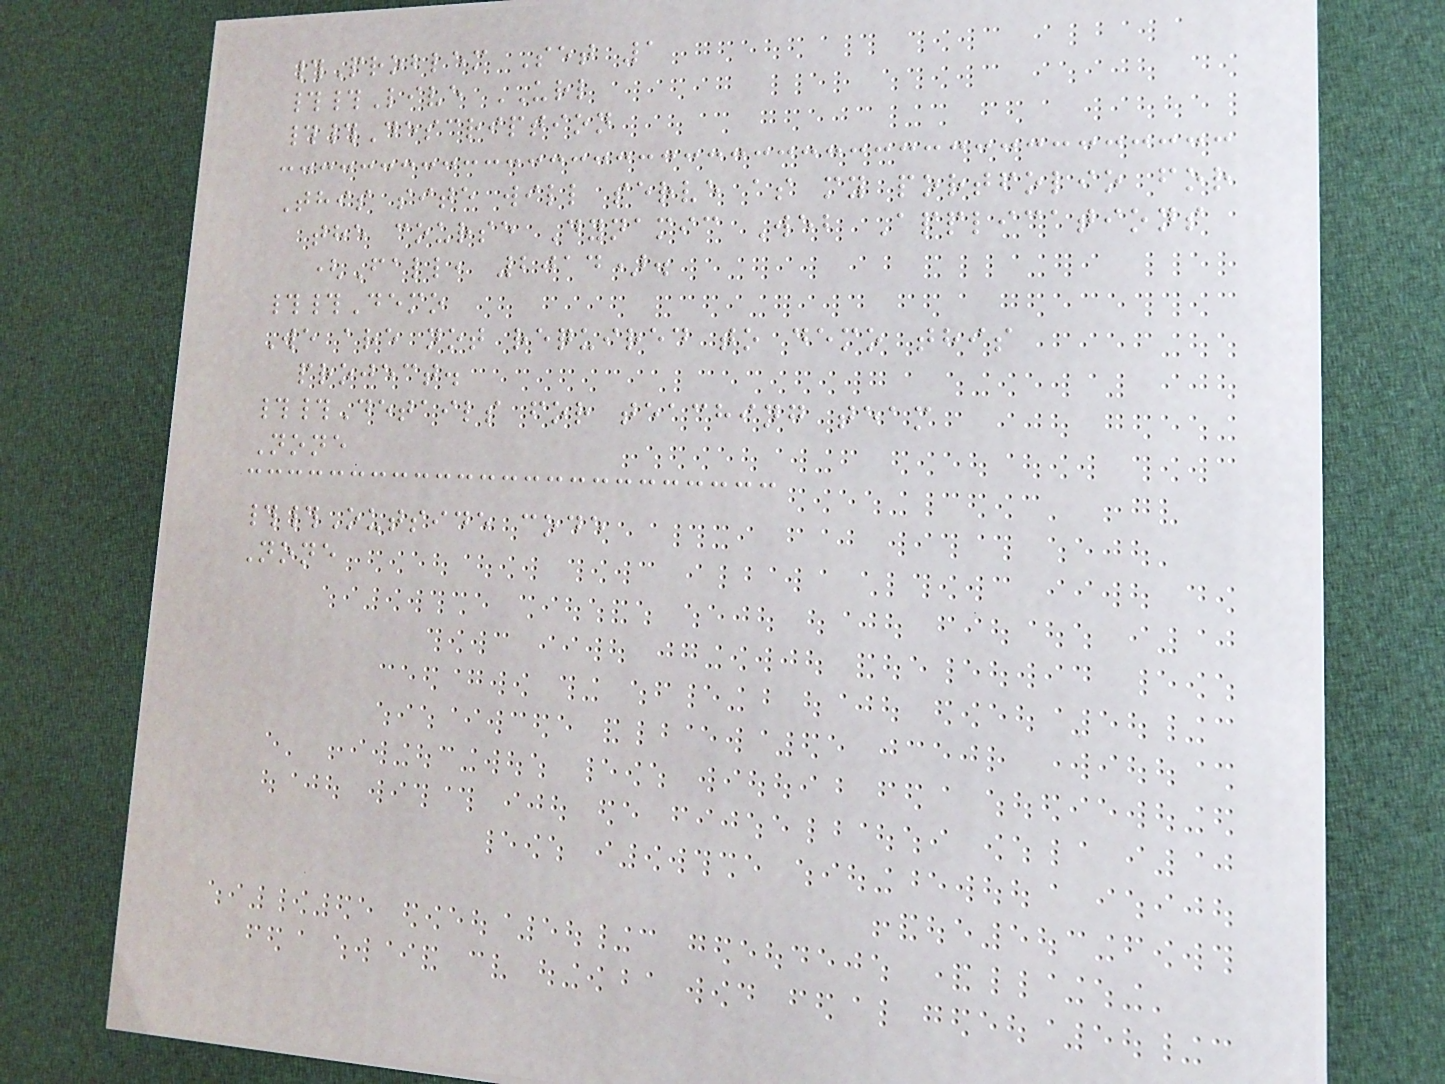#Problem Set 1
##Live URL
##Description
This site will serve as my portfolio for
the course Dynamic Web Applications
(Fall, 2014).
##Demo
We are not required to demo this
project.
##Details for teaching team
None
##Outside code
None
